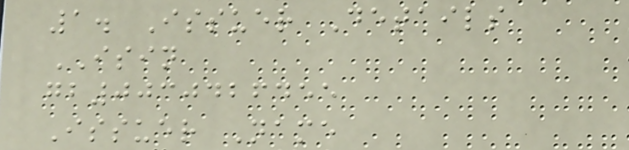1. Issuer Details
ISIN
gb0030426455
Issuer Name
